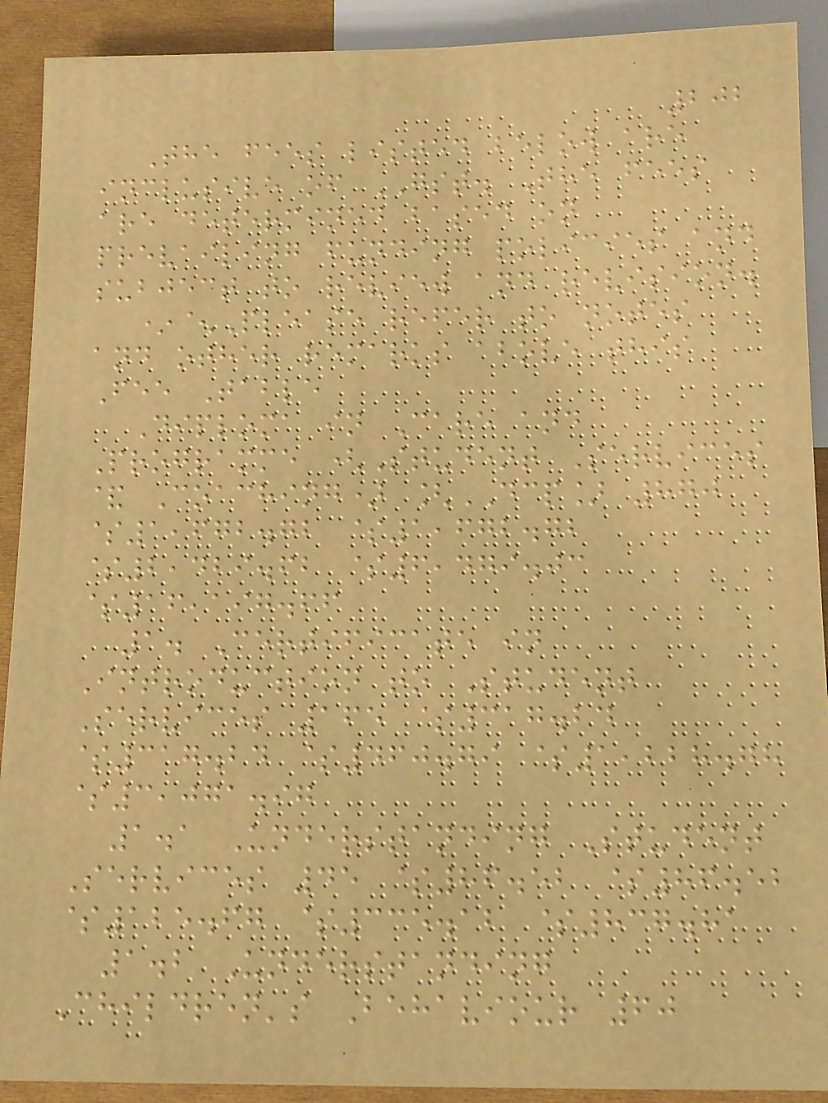202
The fees listed below are
inclusive of GST. The fees
are determined based on
prevailing funding policies and
subject to review and revision.
*^Please refer to notes
and other remarks above this
Fee Table
Diploma in Care and
Programme (Student Services
& Coaching) [DCP] 870
$1,672.72 $1,672.72
$2,429.62 $6,479.03
$16,197.66
1. Certificate in
Introduction to Student
Services 165 $317.24
$317.24 $460.79 $1,228.78
$3,071.97
1.1 Understanding Student
Services 45 $86.52 $86.52
$125.67 $335.12 $837.81
1.2 Understanding
Children's Behaviour 60
